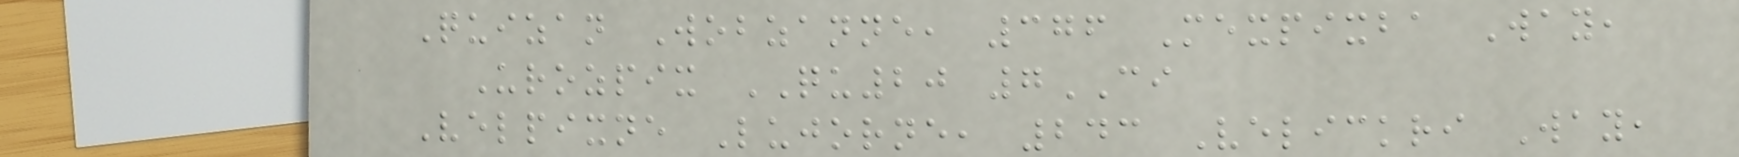Quizan Wobzanne, 376 Mexpixba Way,
Urozpix QU20 7CI
Velpixne Lujorne, 243 Velickri Way,
